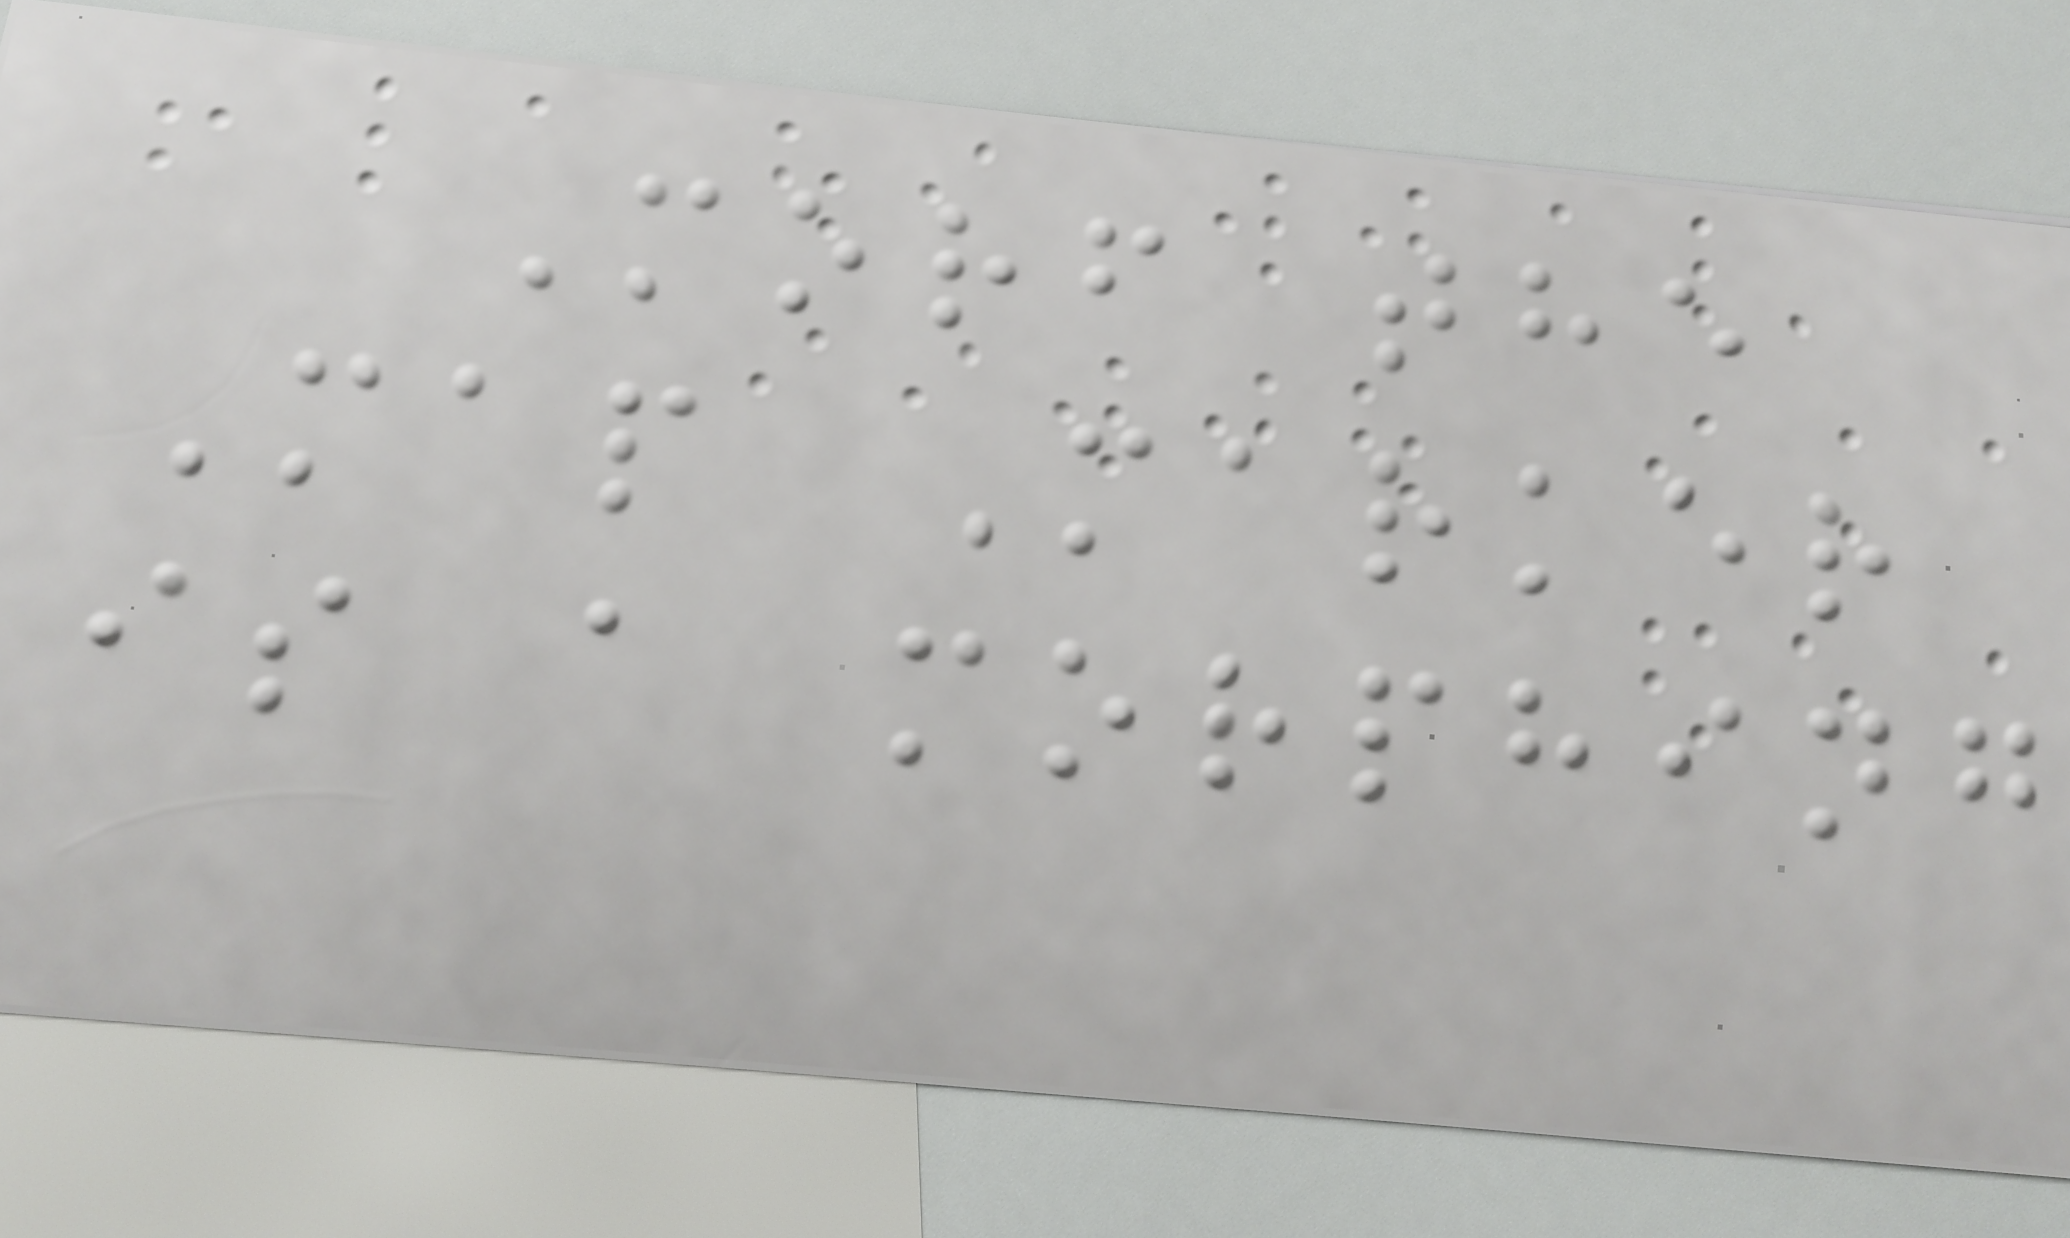Morf the
Map Marker
is a morphing
